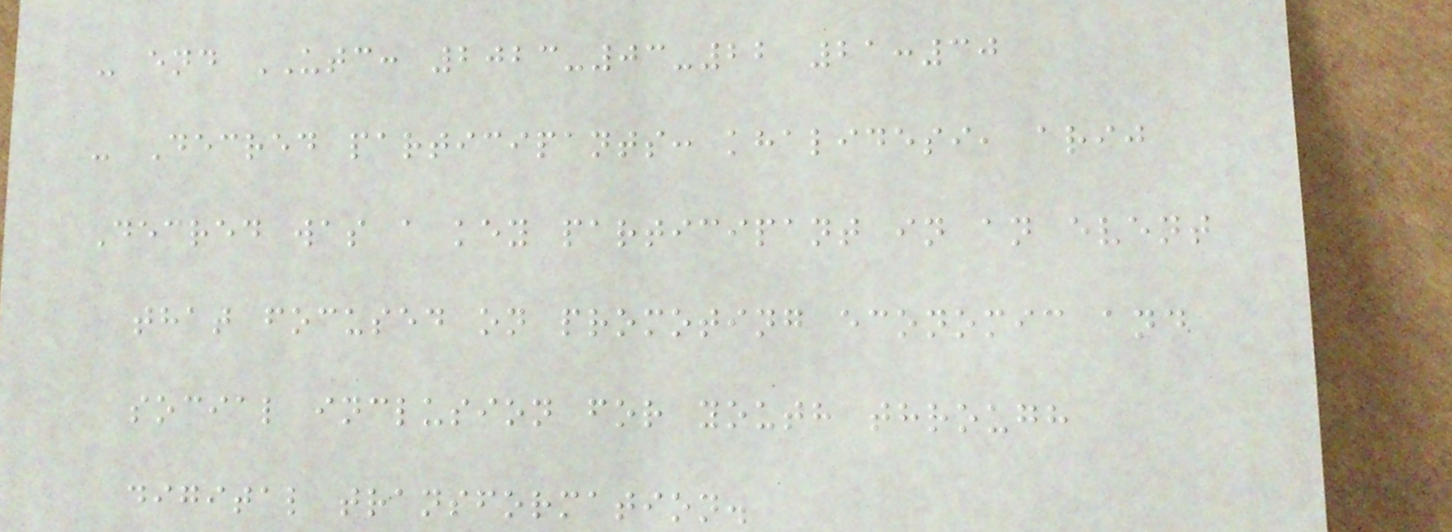- end UTC: 2023-03-22 21:30
- Decred participants: khalidesi, arij
Decred was a key participant in an event
that focused on promoting economic and
social inclusion for youth through
digital transformation.
